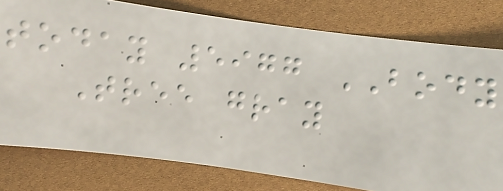today 5977 BODY
Tree gray
